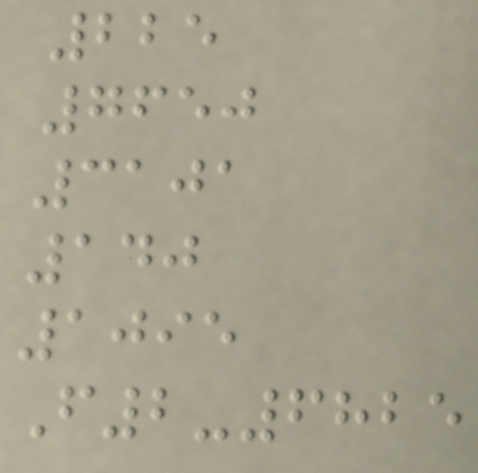225
7650
3101
140
1095
F2-6825
